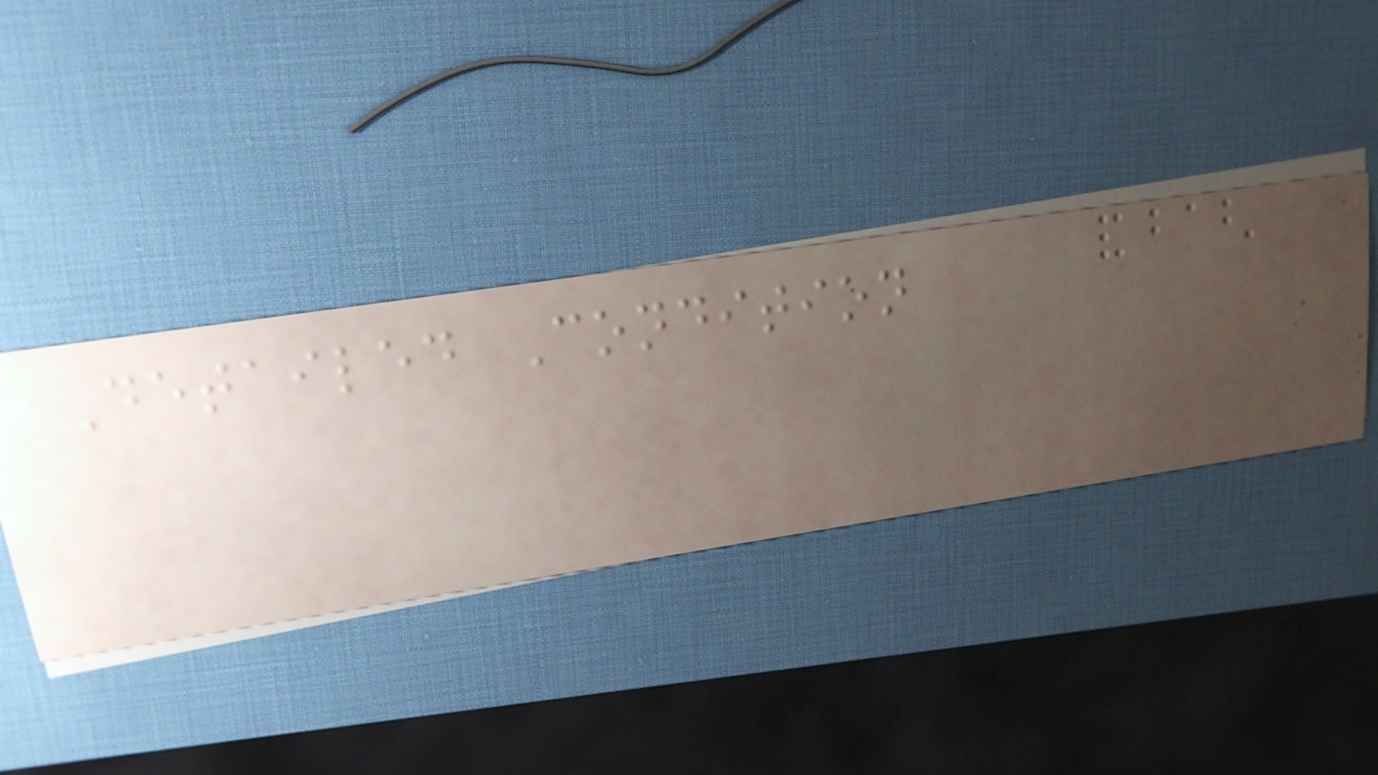Detailed Condition
